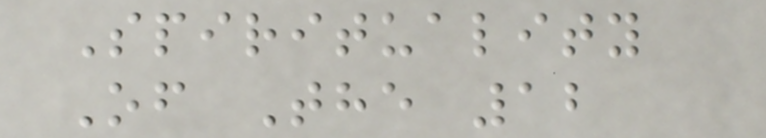Spirituality
Of The 12
